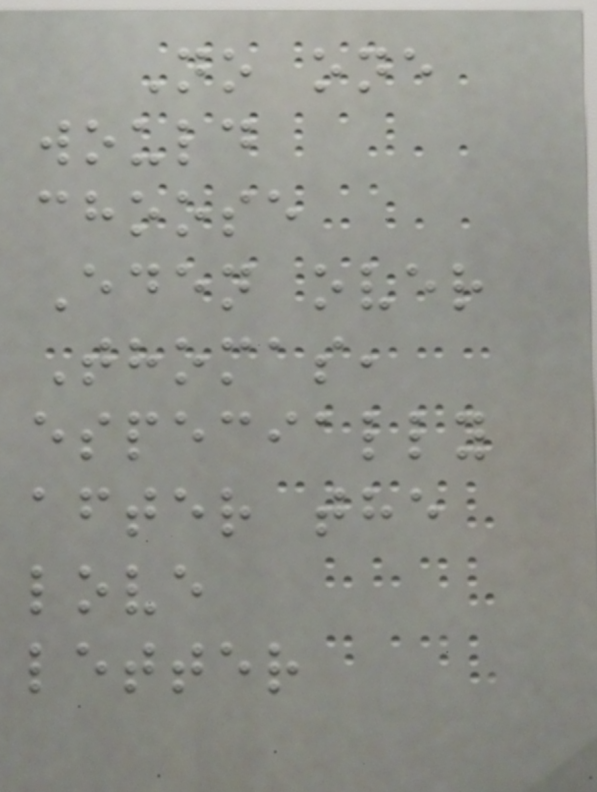No one
would
choose
Eden over
Thomas,
especially
after the
love
letter
